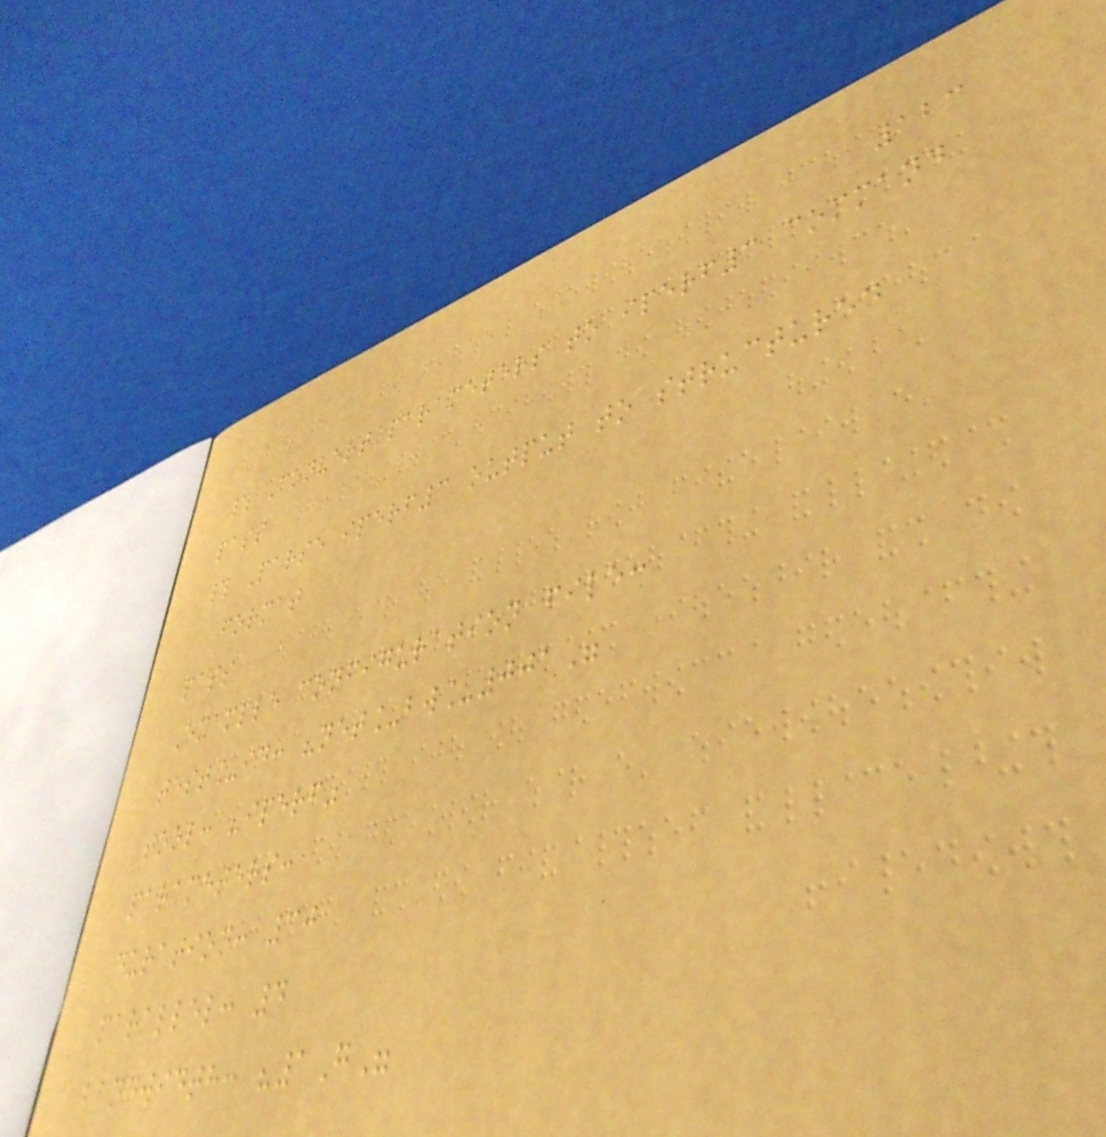123
# Convert parameters to iperf3 command
pass
# Parse iperf3 output to structured
format
pass
Example configuration file:
test_id: "net_bw_001"
tool: "iperf"
parameters:
duration: 30
parallel: 4
bandwidth: "1G"
